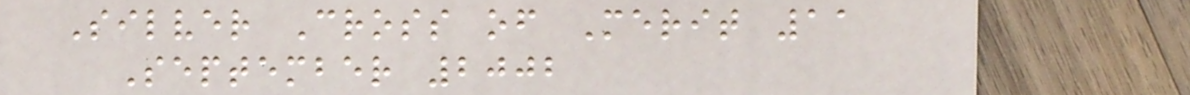Silver Cross of Merit 11
September 2002
